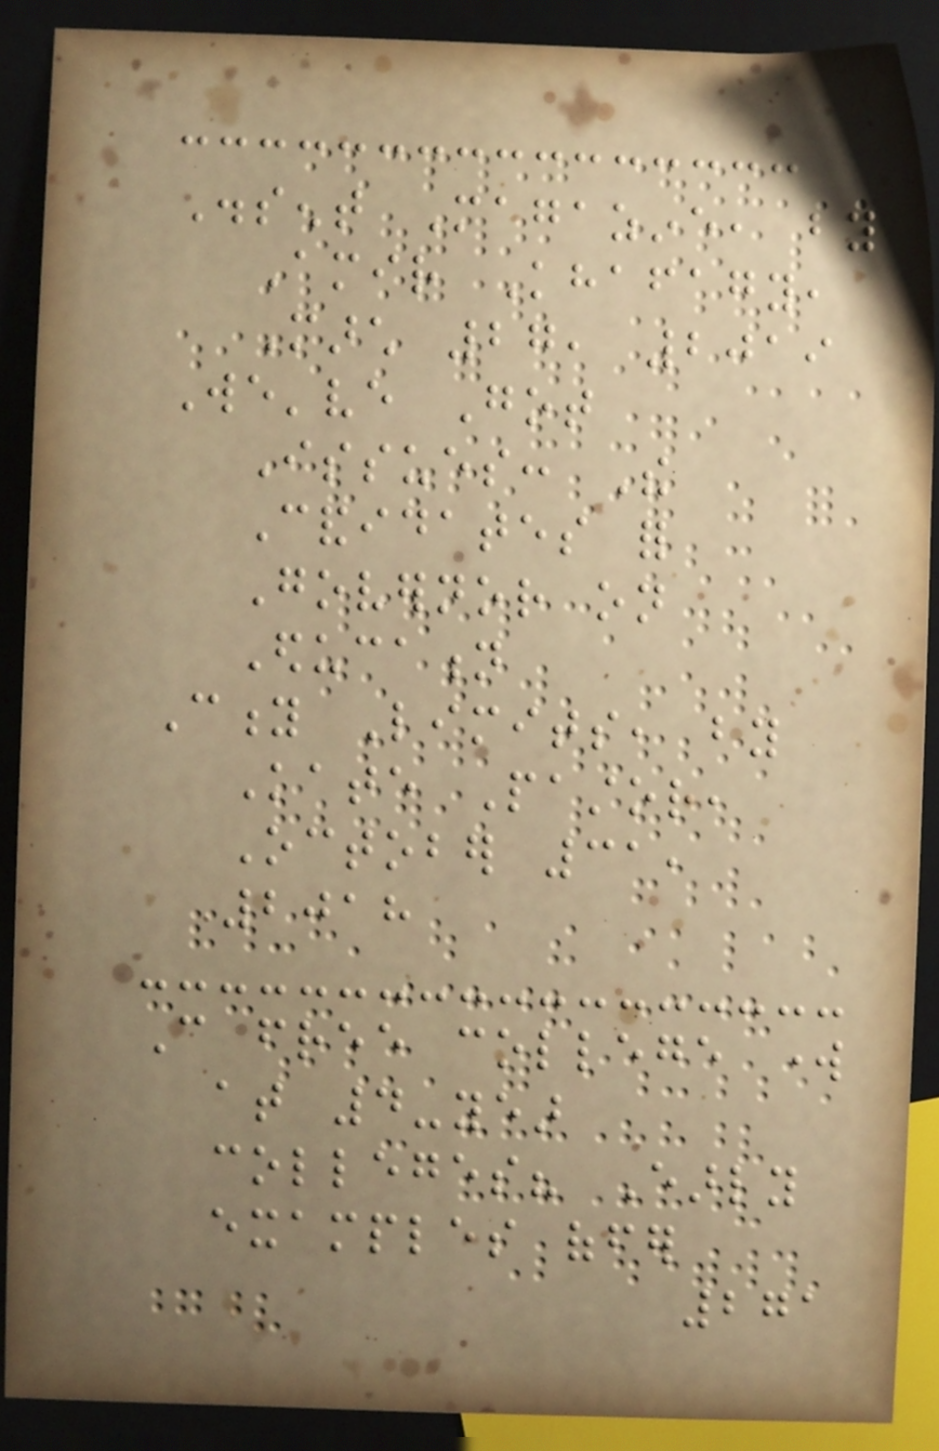Dissent Magazine, by
Amir Khafagy,
March 27, 2019
We've Got
Issues: The
Candidates for
Governor on
Education
City Limits, by
Kate Pastor,
October 31,
2018
Can free college work
at 4-year
colleges? Early
examples offer
271
